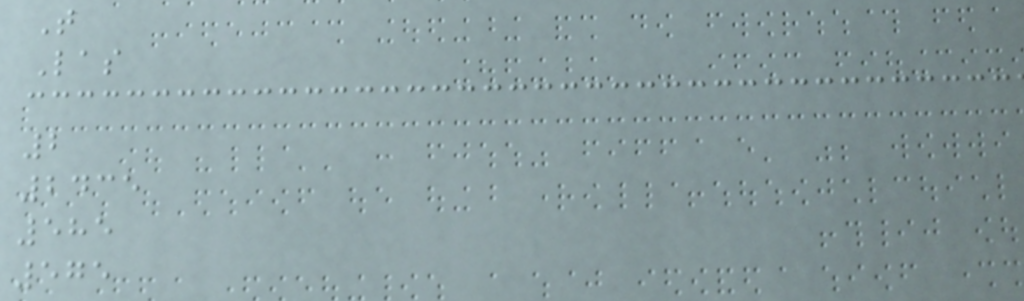T
Las
2
2435
585
575
